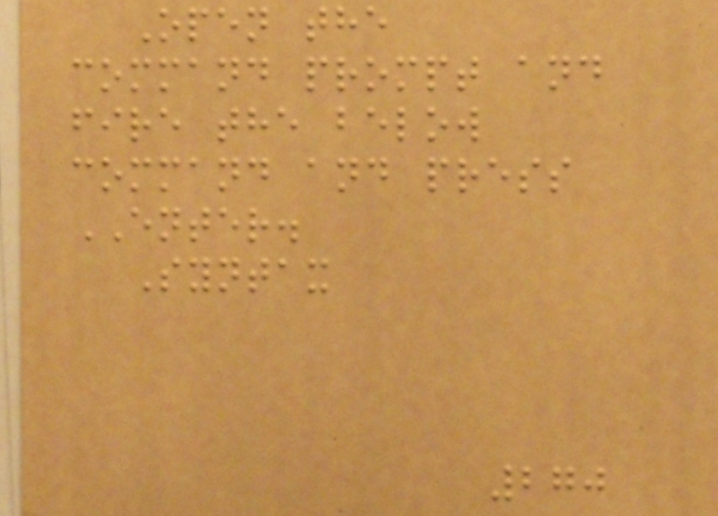Open the
command prompt and
fire the below
command and press
ENTER.
Syntax
270
